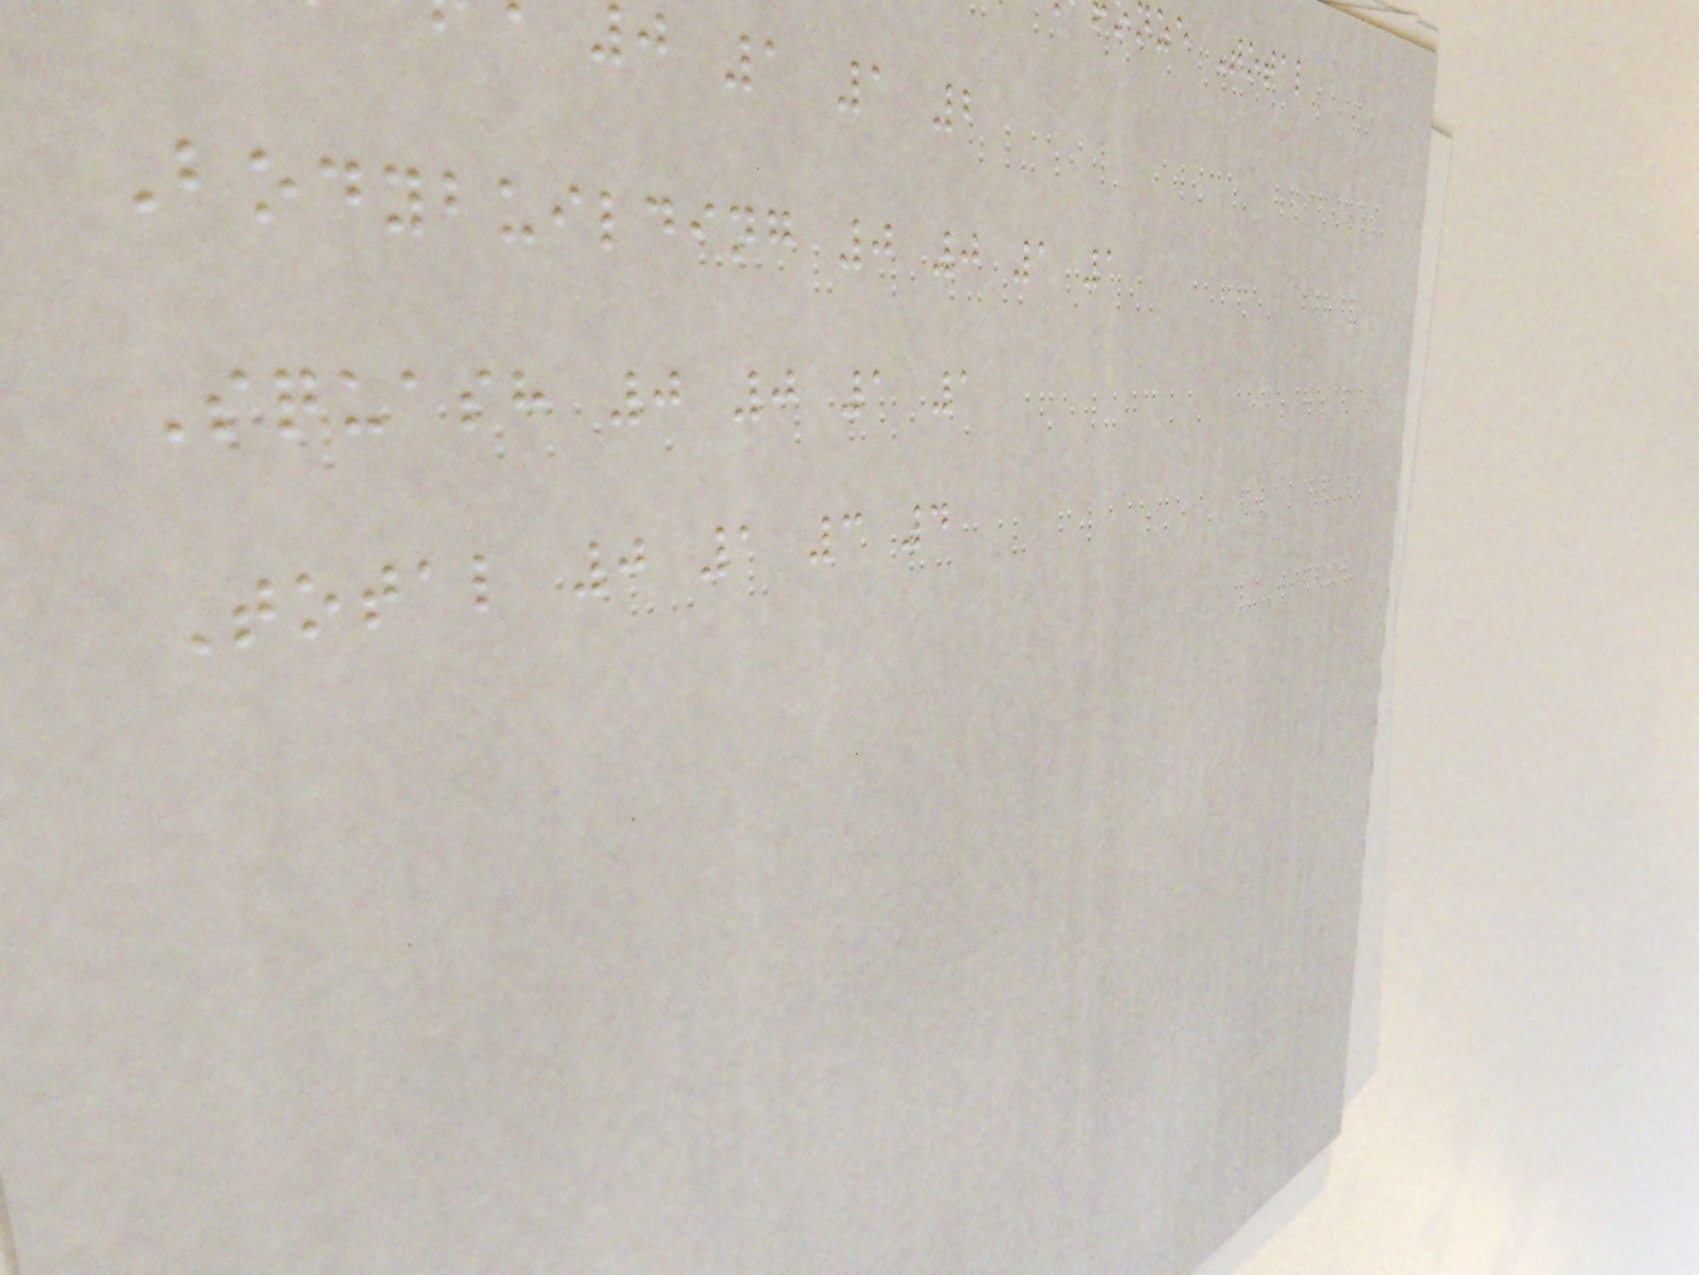nze Total
j 1 1 2
Bodybuilding 0 0 1 1
Squash 0 0 1 1
Total 0 1 3 4
